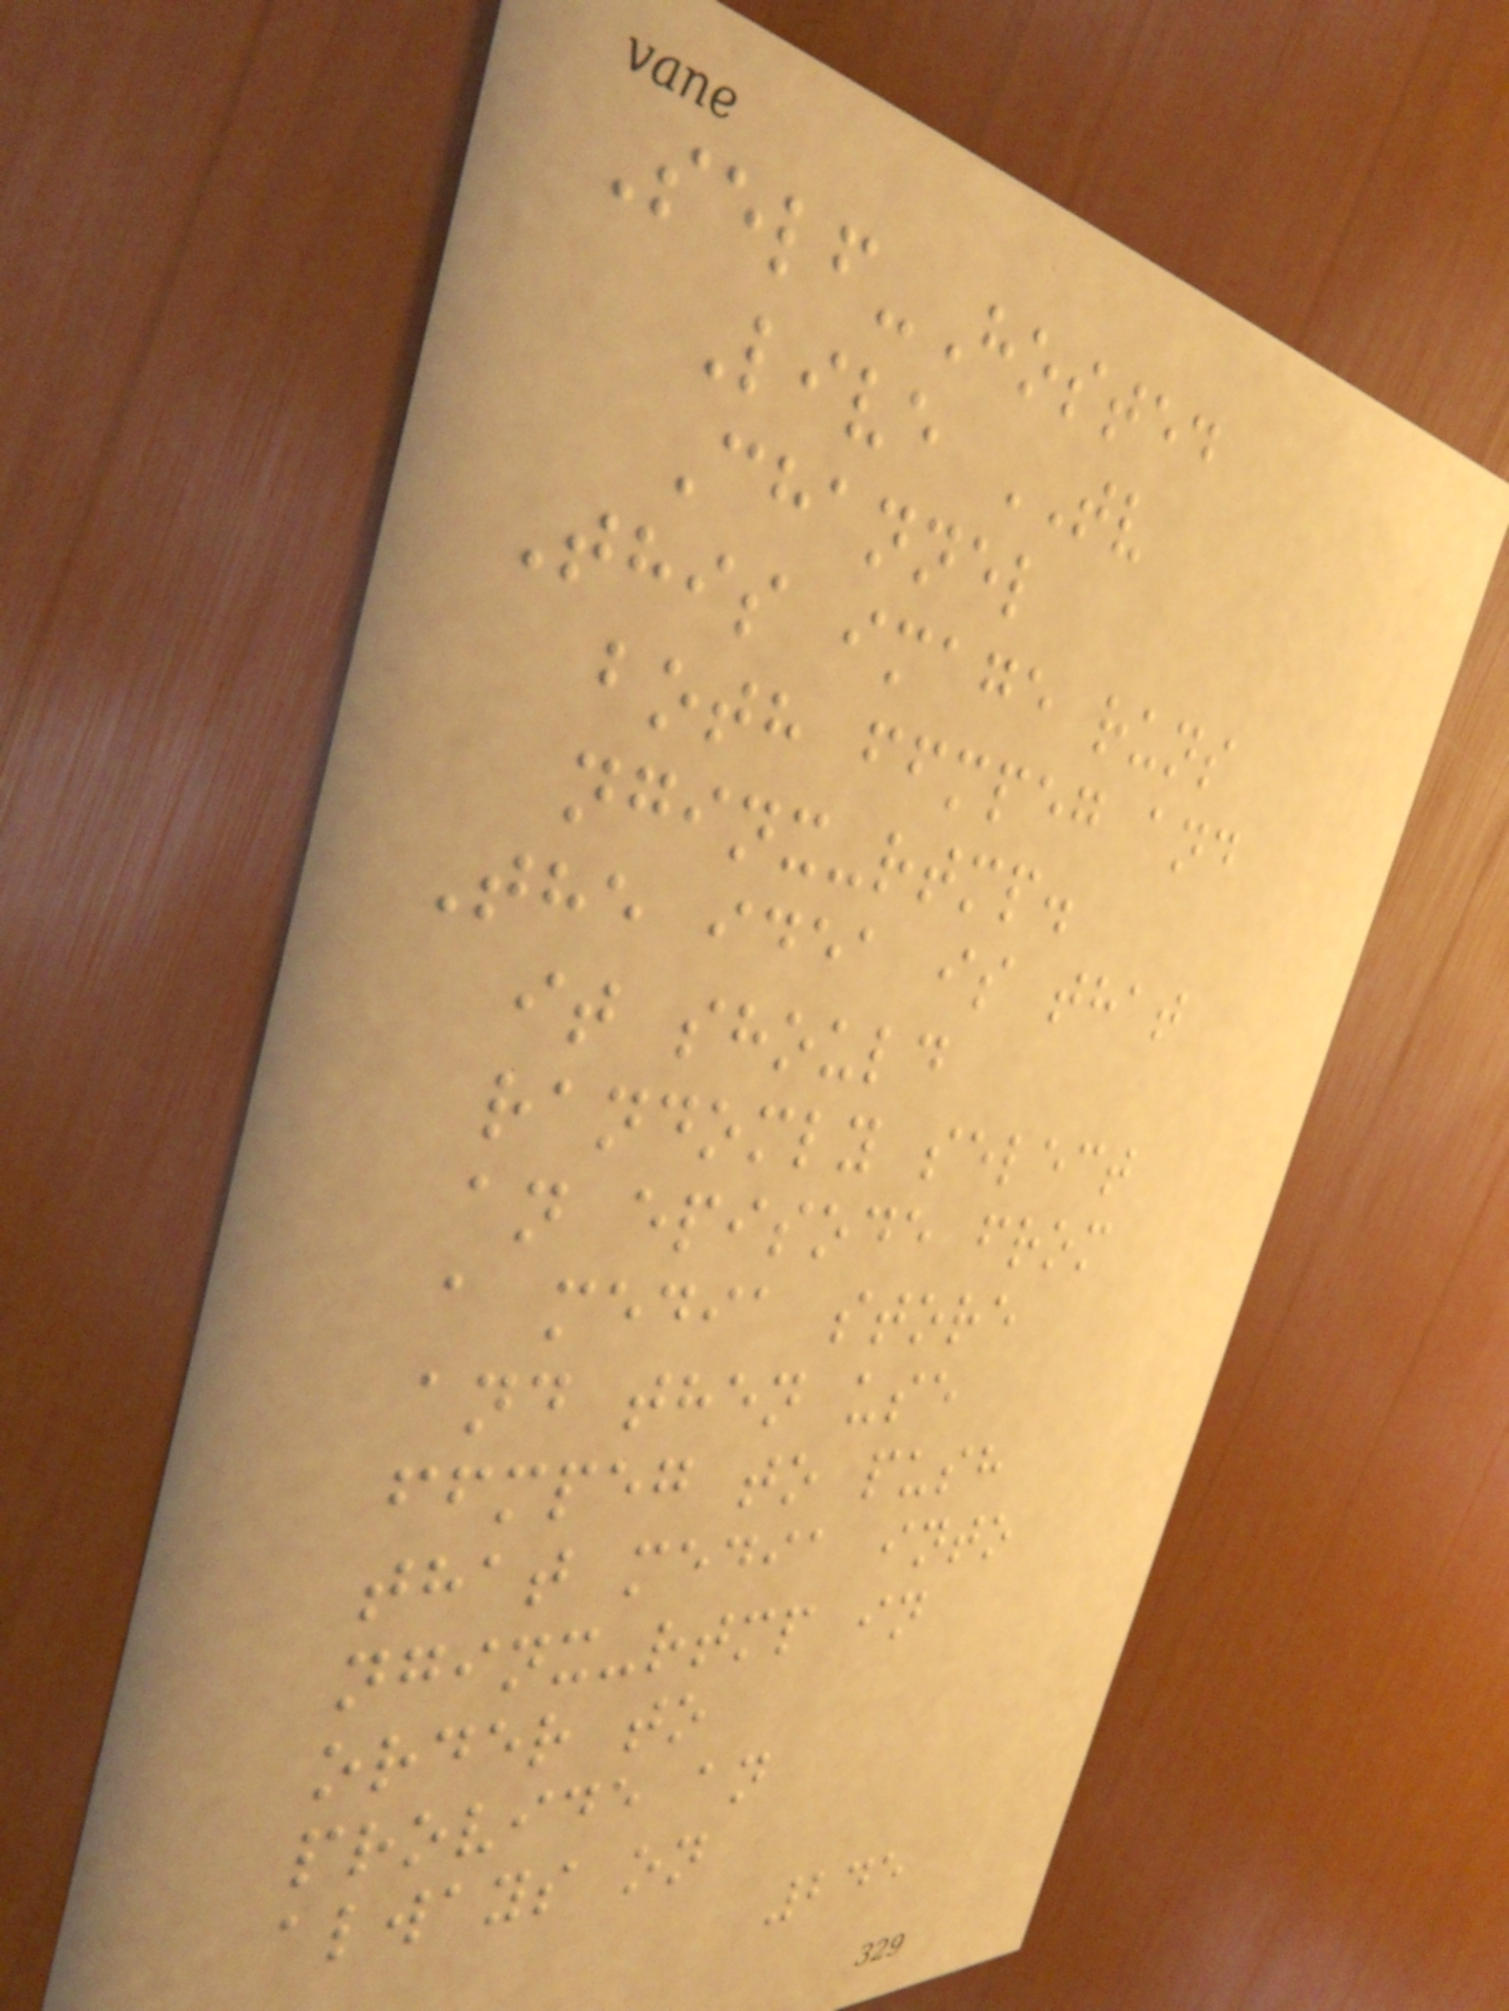Self-Hosted
Live TV
Channel
This image runs
both ffmpeg and
nginx-rtmp.
The idea is that
it should
randomly select
an episode from
a media store
and then use
ffmpeg to push
that media into
nginx-rtmp in
order to
provide an
always on
245
